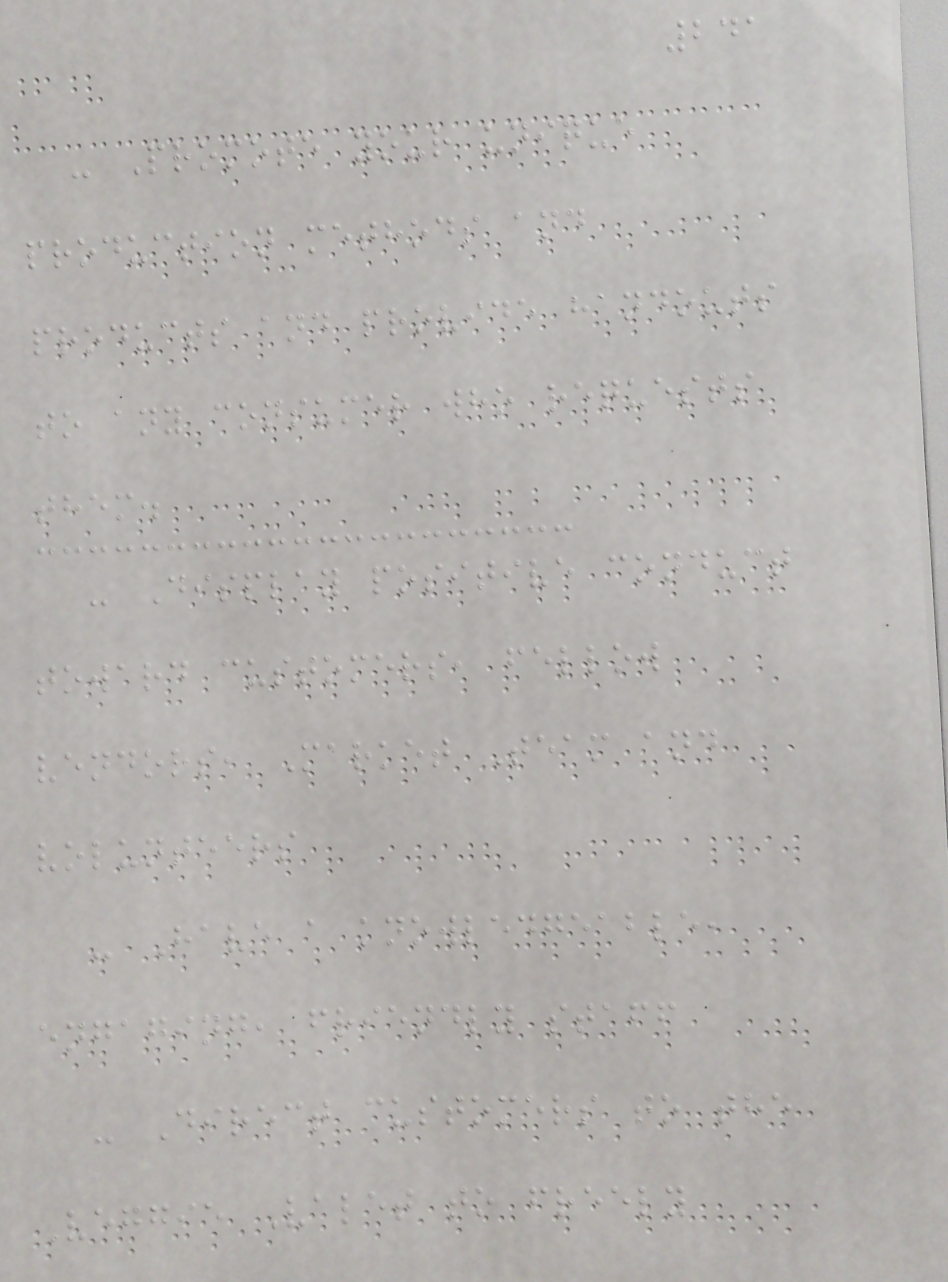241
- Promote your unique
production methods and
products and provide handouts
to any consumer who requests
them.
- Display positive conduct
toward customers, fellow
vendors, Market Team and
volunteers
- Have a knowledgeable,
engaging, friendly staff
- Direct customers to the
Veggie Valet to freely
